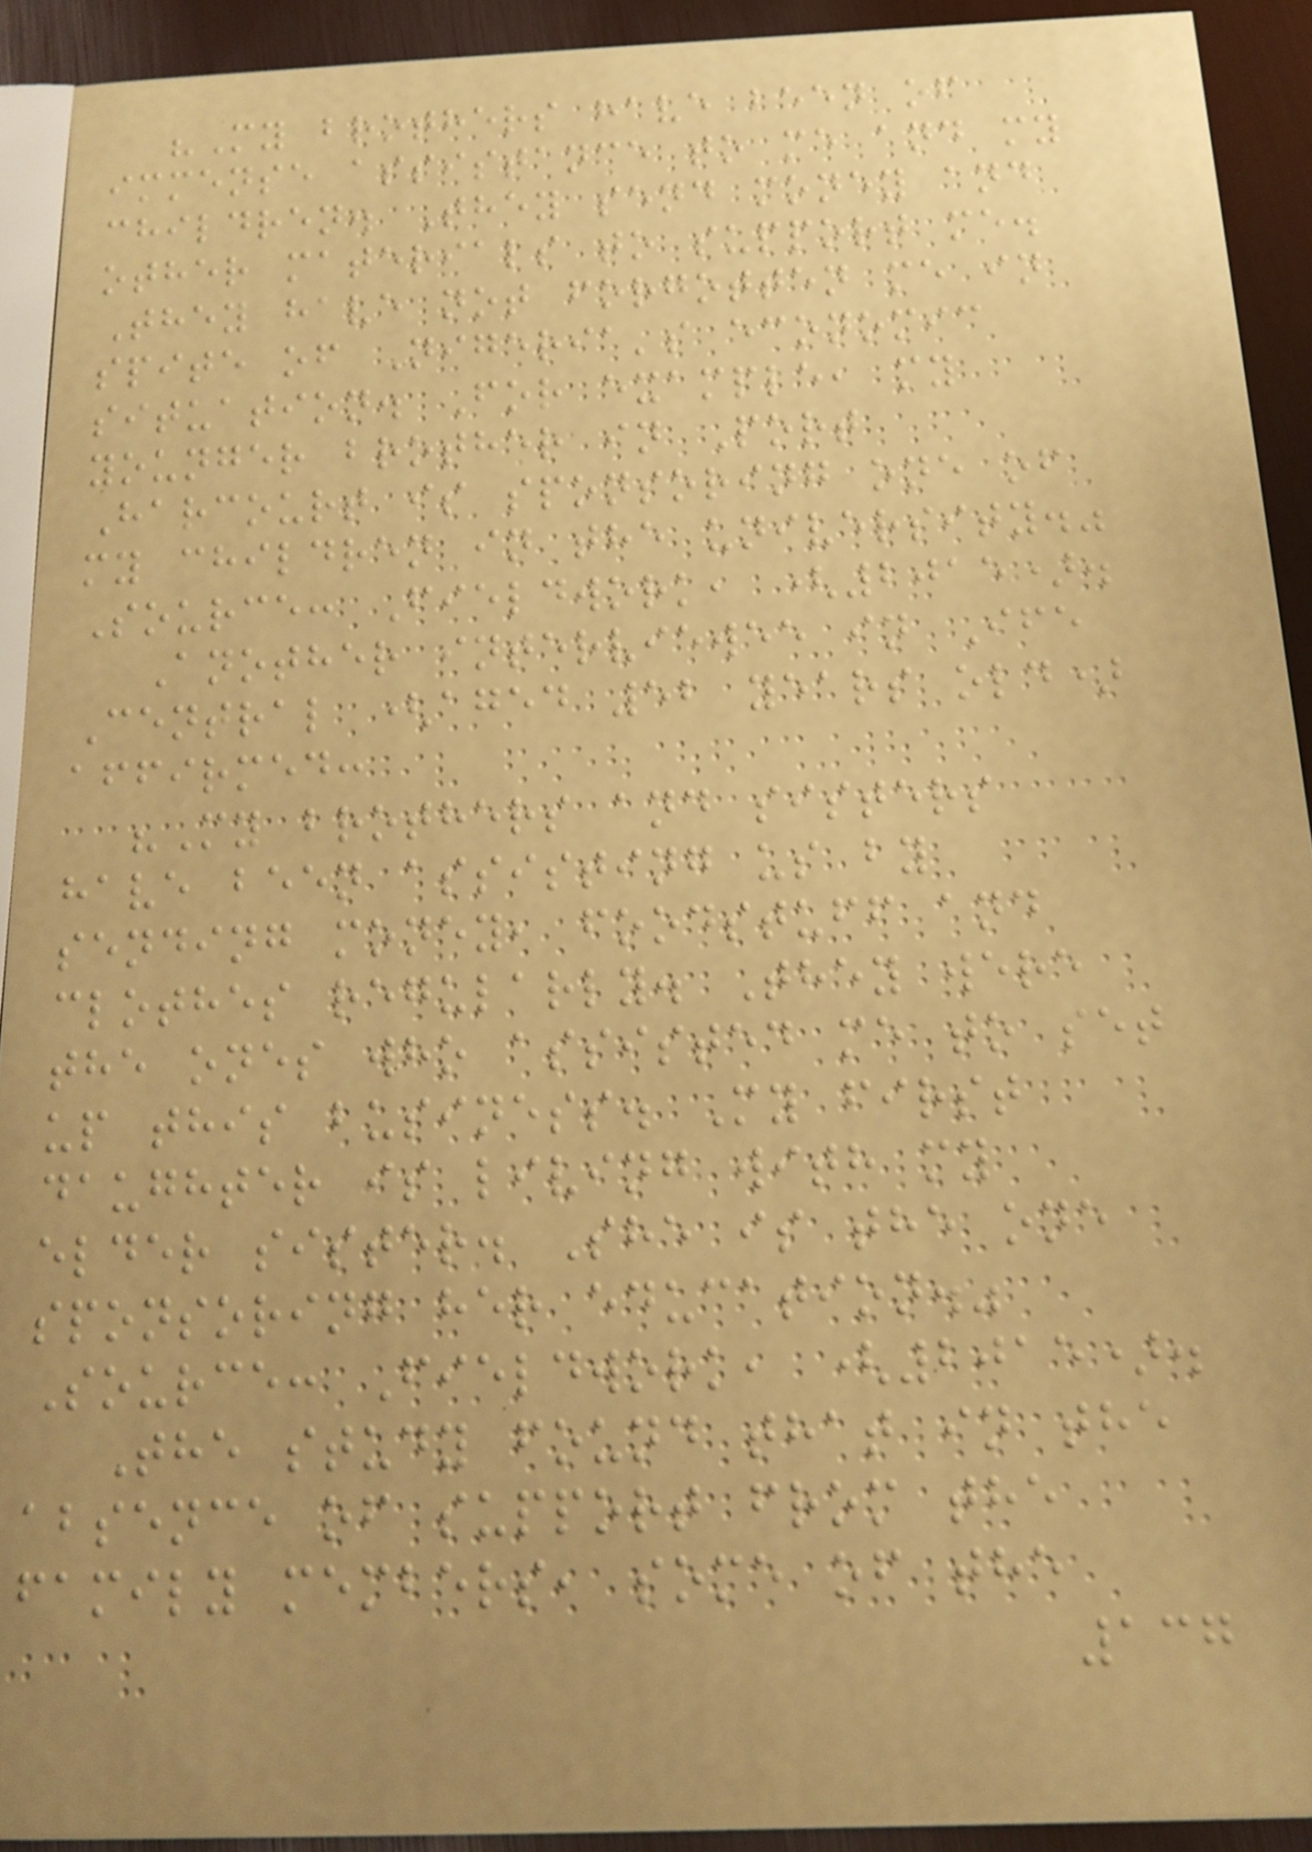"My brothers have been of
immense assistance to me and my
children. They send money and
other materials to support me.
They have not forgotten me in
spite of Nigeria's economic
situation. For example, my
younger brother in Port
Harcourt is sponsoring one of
my children in the university."
Source: Fieldwork, (2015).
Another interviewee in Ife
Central (aged 52 years old)
affirmed:
"My brothers and sisters
have been assisting us by
sending money, foodstuff and
clothes regularly. They were
the ones who assisted me to set
up this business. My first
daughter is living with my
elder sister. She is the one
sponsoring her education."
Source: Fieldwork, (2015).
The study found that in the
absence of support from the
family members, some of the
137
